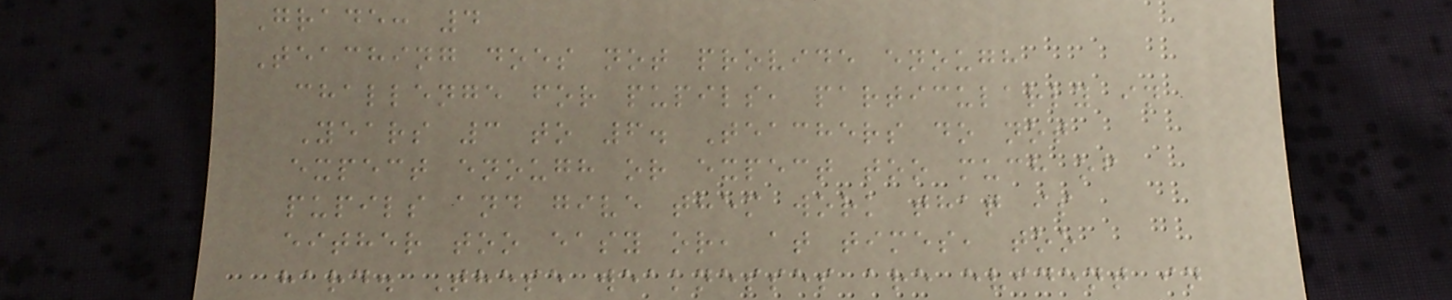Grade: 4
Teaching does not provide enough
challenge for pupils, particularly in
Years 3 to 6. Teachers do not
expect enough or expect too much of
pupils and give them work that is
either too easy or, at times, too
hard. These weaknesses are evident in
